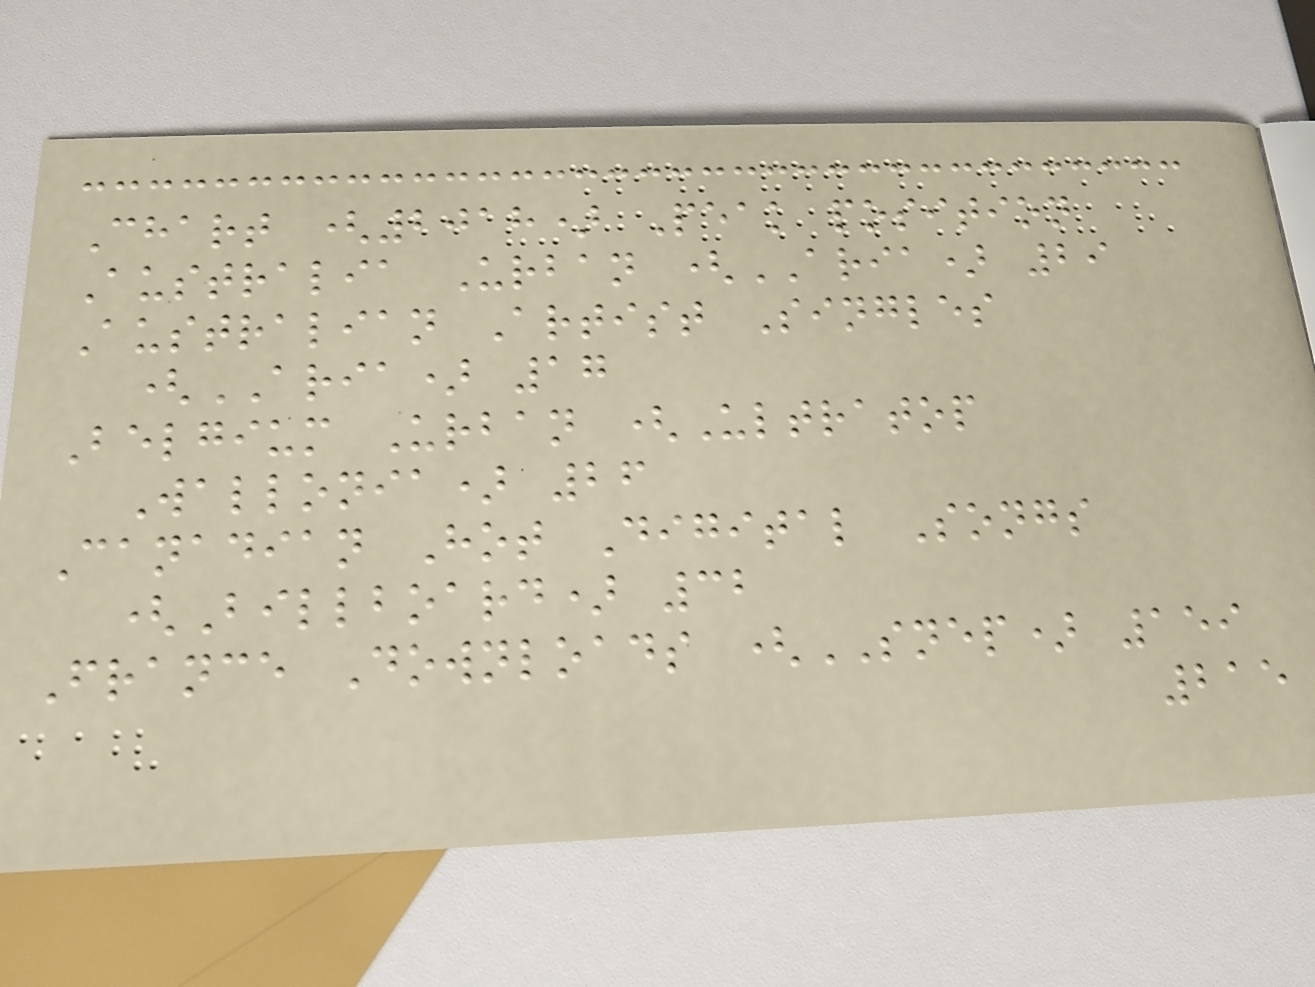Chart (2018) Peak position
Australia Urban (ARIA) 29
Australian Artist Singles
(ARIA) 17
Belgium Urban (Ultratop
Wallonia) 26
Canadian Hot Digital Songs
(Billboard) 32
France Downloads (SNEP) 159
215
